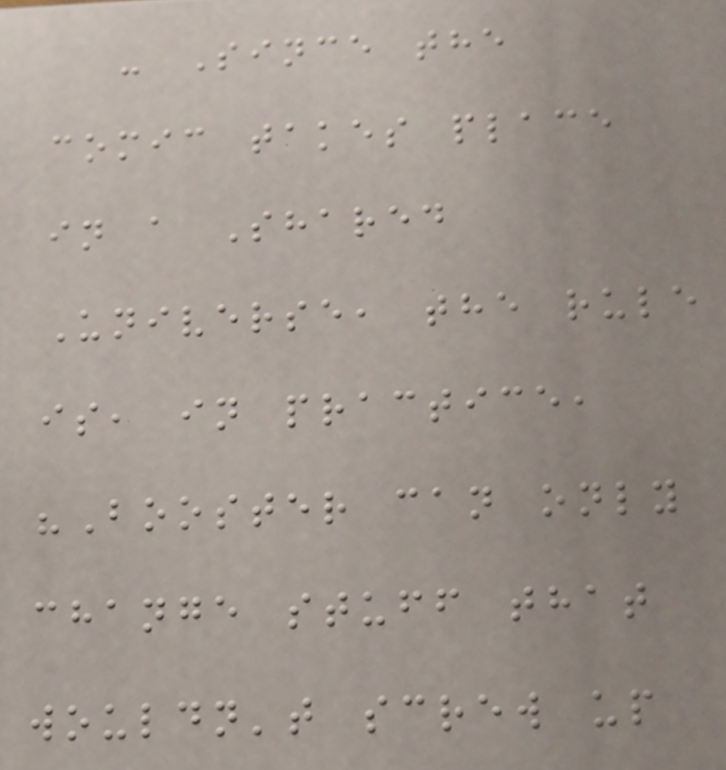- Since the
comic takes place
in a Shared
Universe, the rule
is, in practice,
"Booster can only
change stuff that
wouldn't screw up
